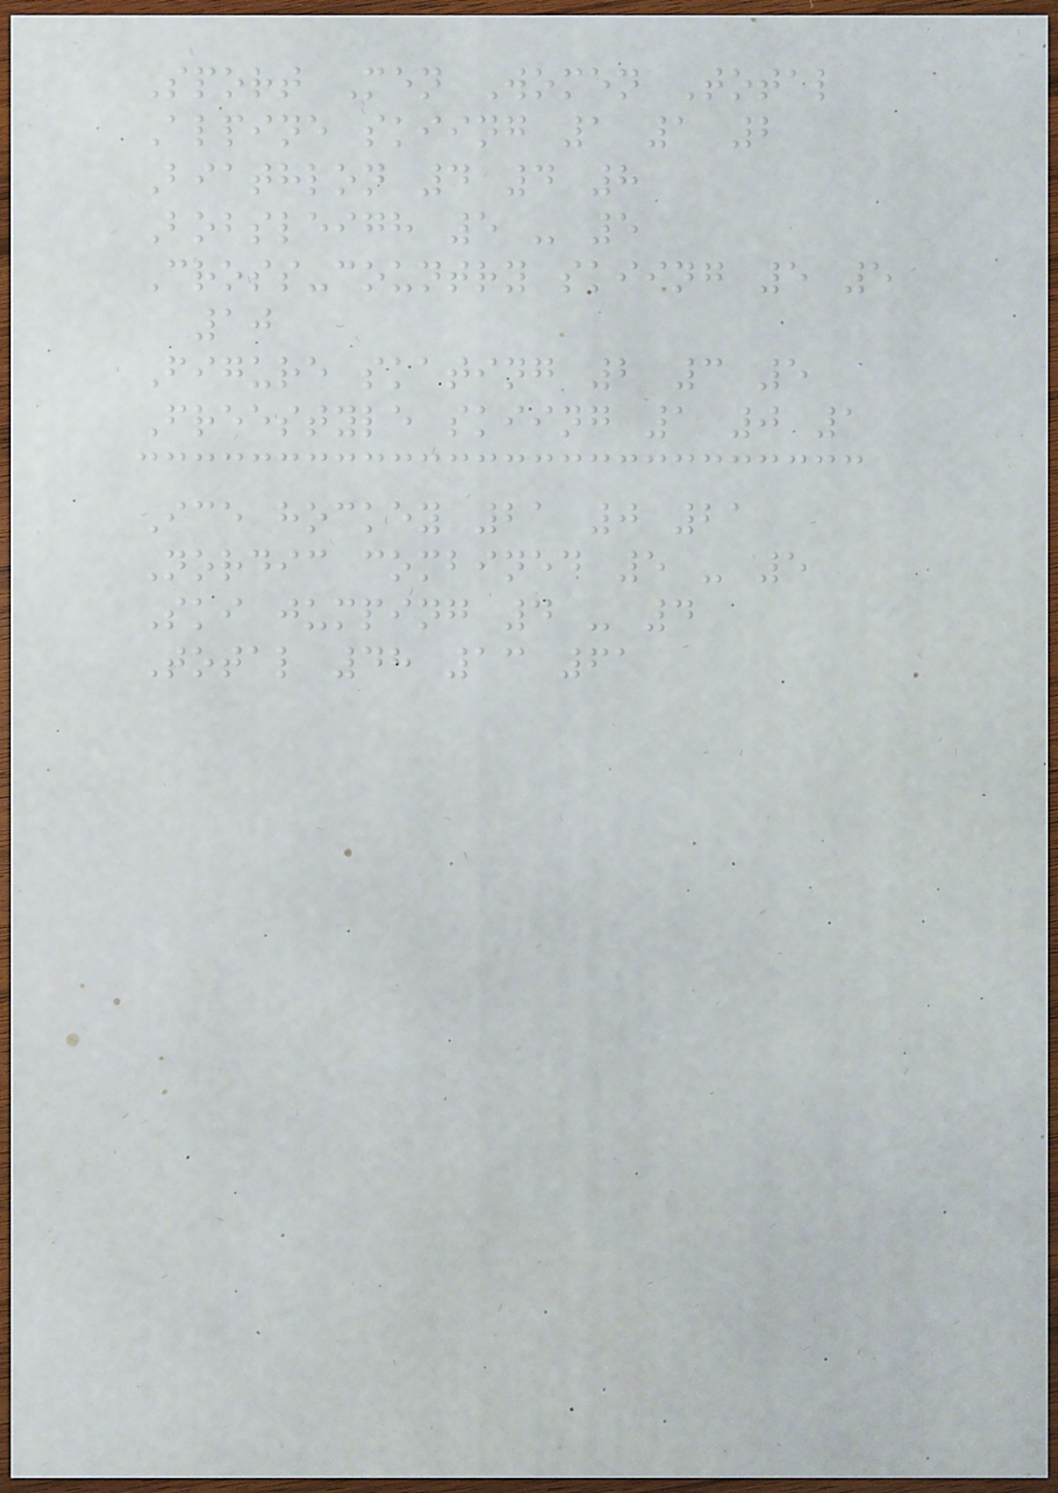Sport Men Women Total
Alpine skiing 1 1 2
Biathlon 4 4 8
Bobsleigh 5 - 5
Cross-country skiing 5 5
10
Figure skating 2 3 5
Freestyle skiing 1 0 1
Ice hockey 21 0 21
Nordic combined 5 - 5
Ski jumping 4 - 4
Total 48 13 61
